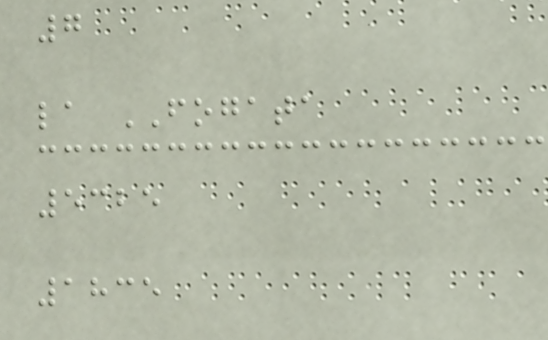7
la FOGATA
5325
1835
